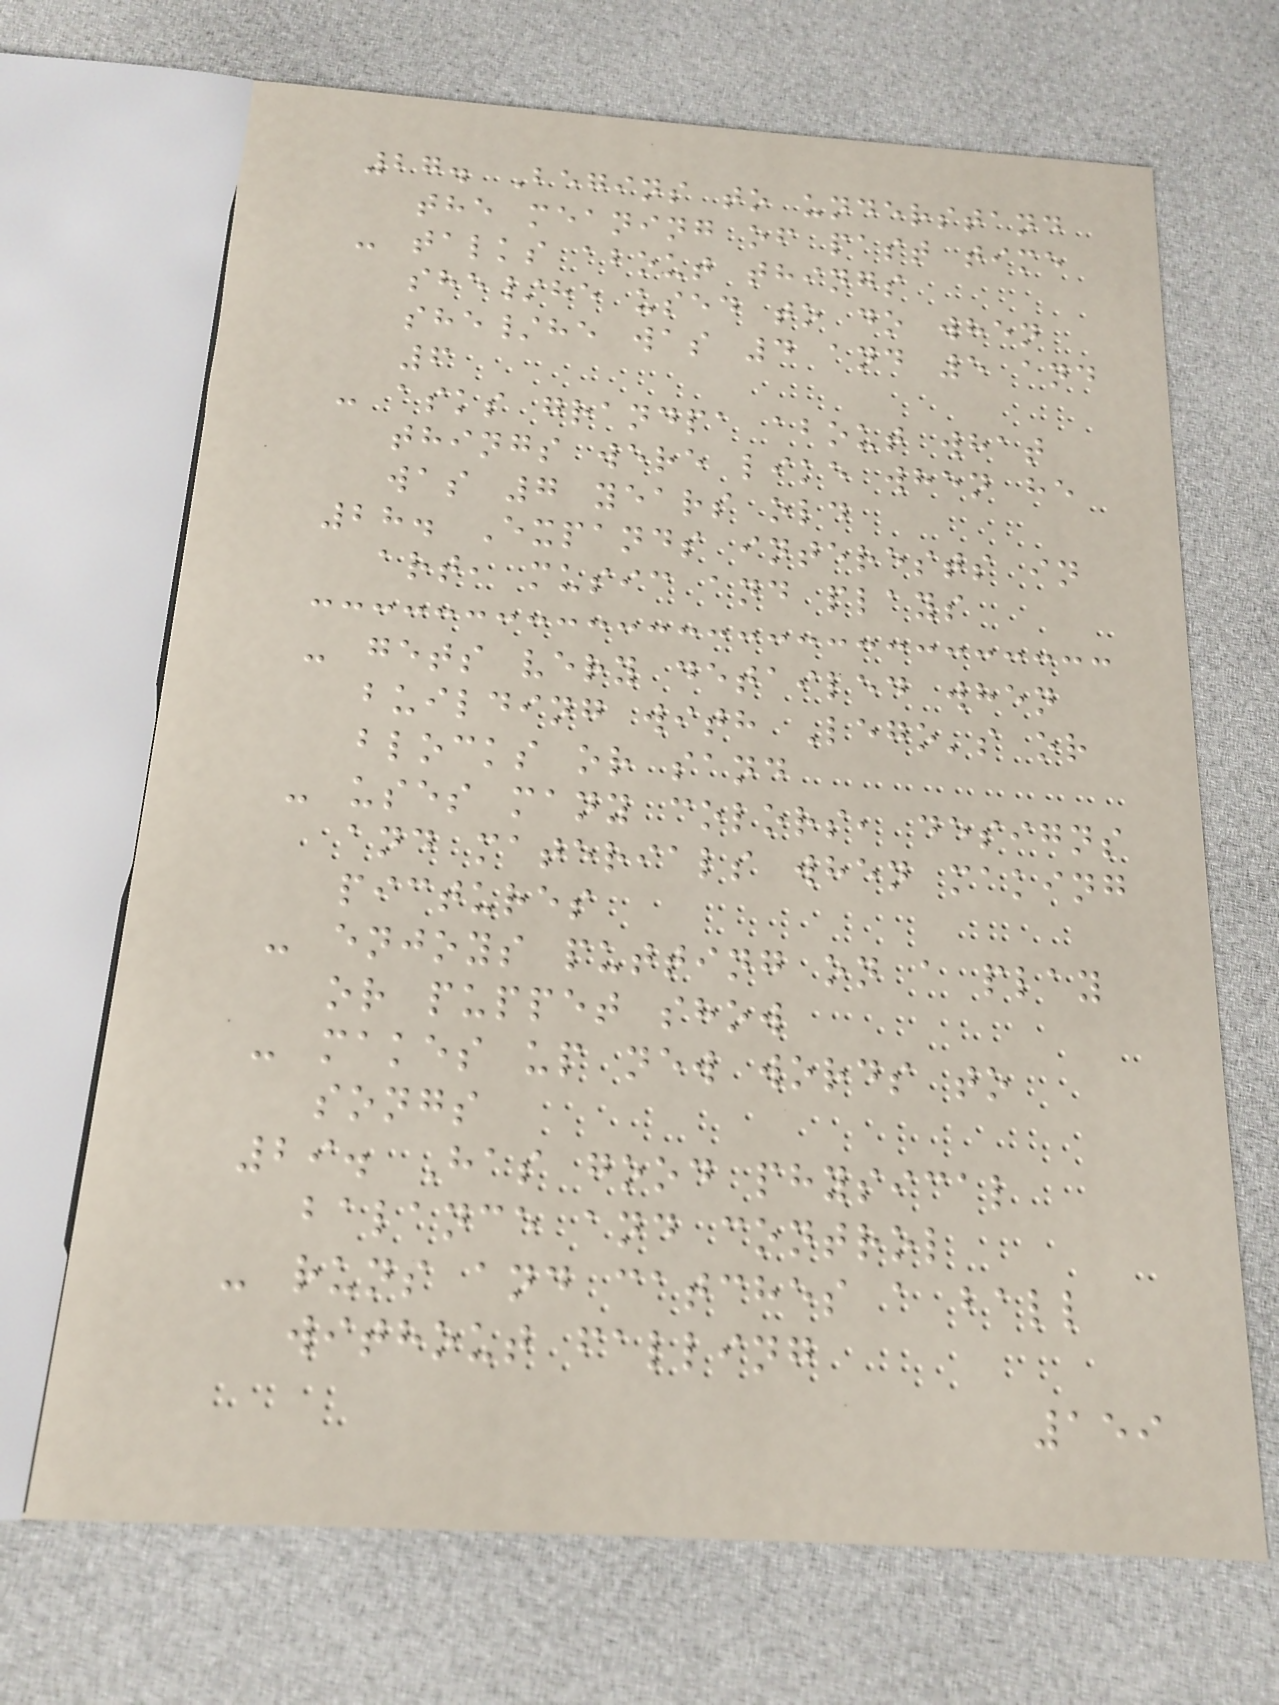27. Begins to understand
the meaning of past time
- talks about things
she/he used to do when
she/he was 4 and 5 and
6
- asks grandpa about what
things were like when he
was 7 years old
28. Expands interests in
art, music and plays
- gets very detailed when
building with Lego's or
blocks or sand
- uses many colors, designs
and materials when making
pictures
- enjoys putting on a play
or puppet show
- makes up new words to
songs
29. Has good physical
balance and control
- runs and catches a ball
without falling
159
